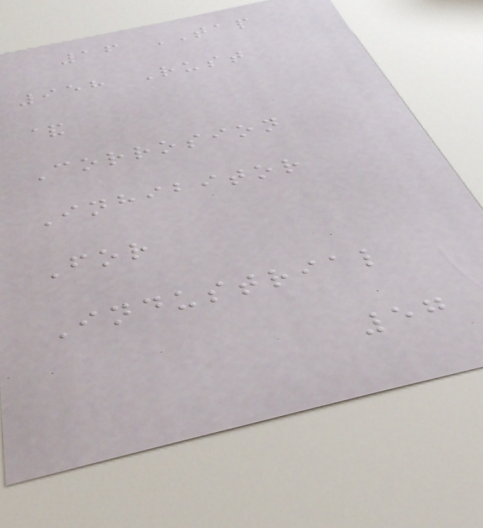16 TAP
958 Rust
&
Corrosion
Inhibitor
For
Industrial
57
